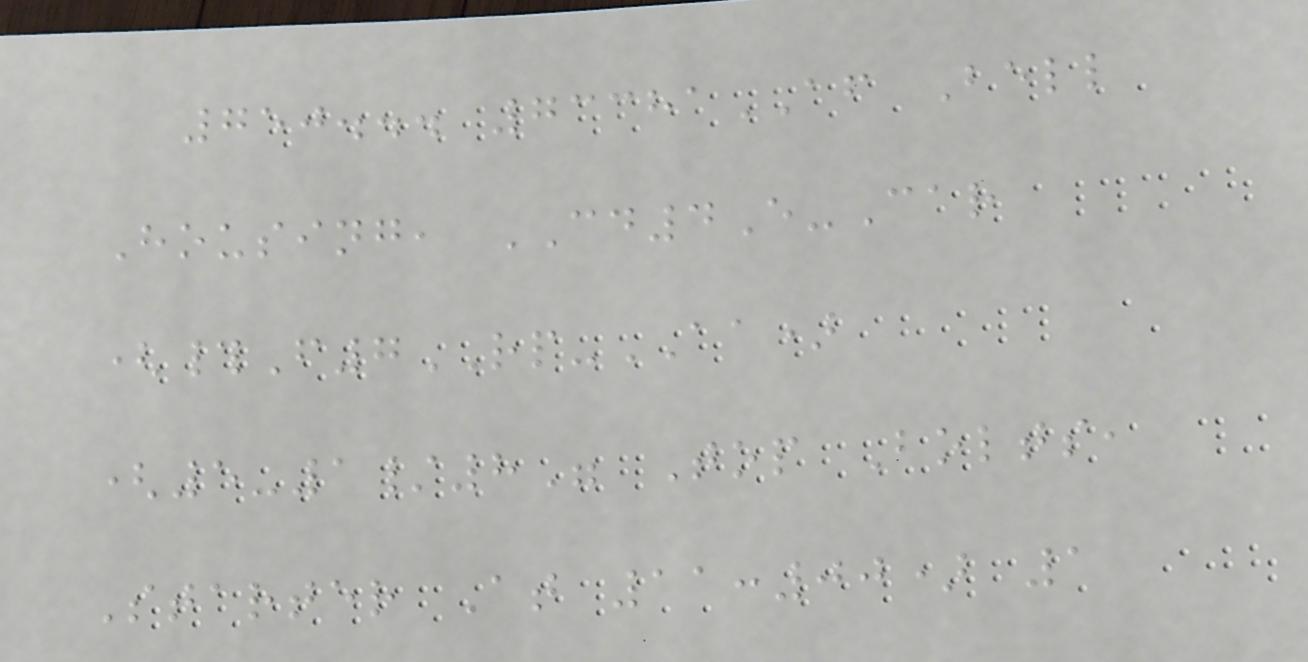750... 73381AF Bell
Housing, CD4E-Car
(#F7RP-AA)
(5-1/8" Top Bolts,
Starter At 11:00) 1
